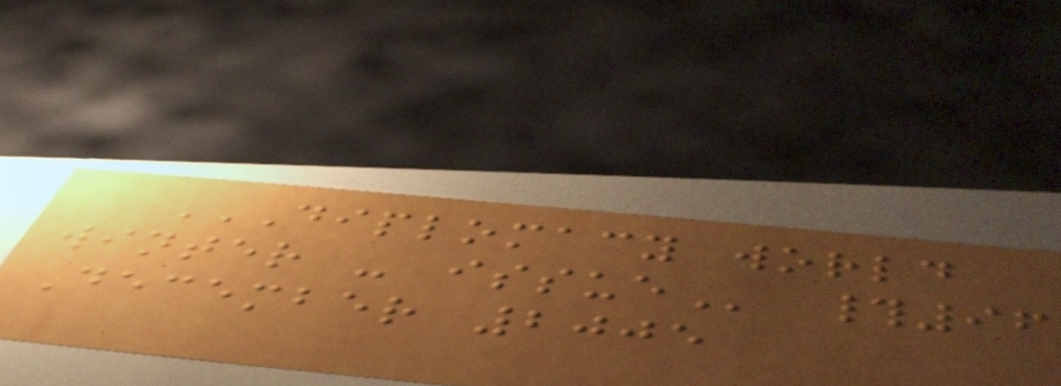DIPLOMACY WORLD
WINTER - ISSUE #96
December 2005
